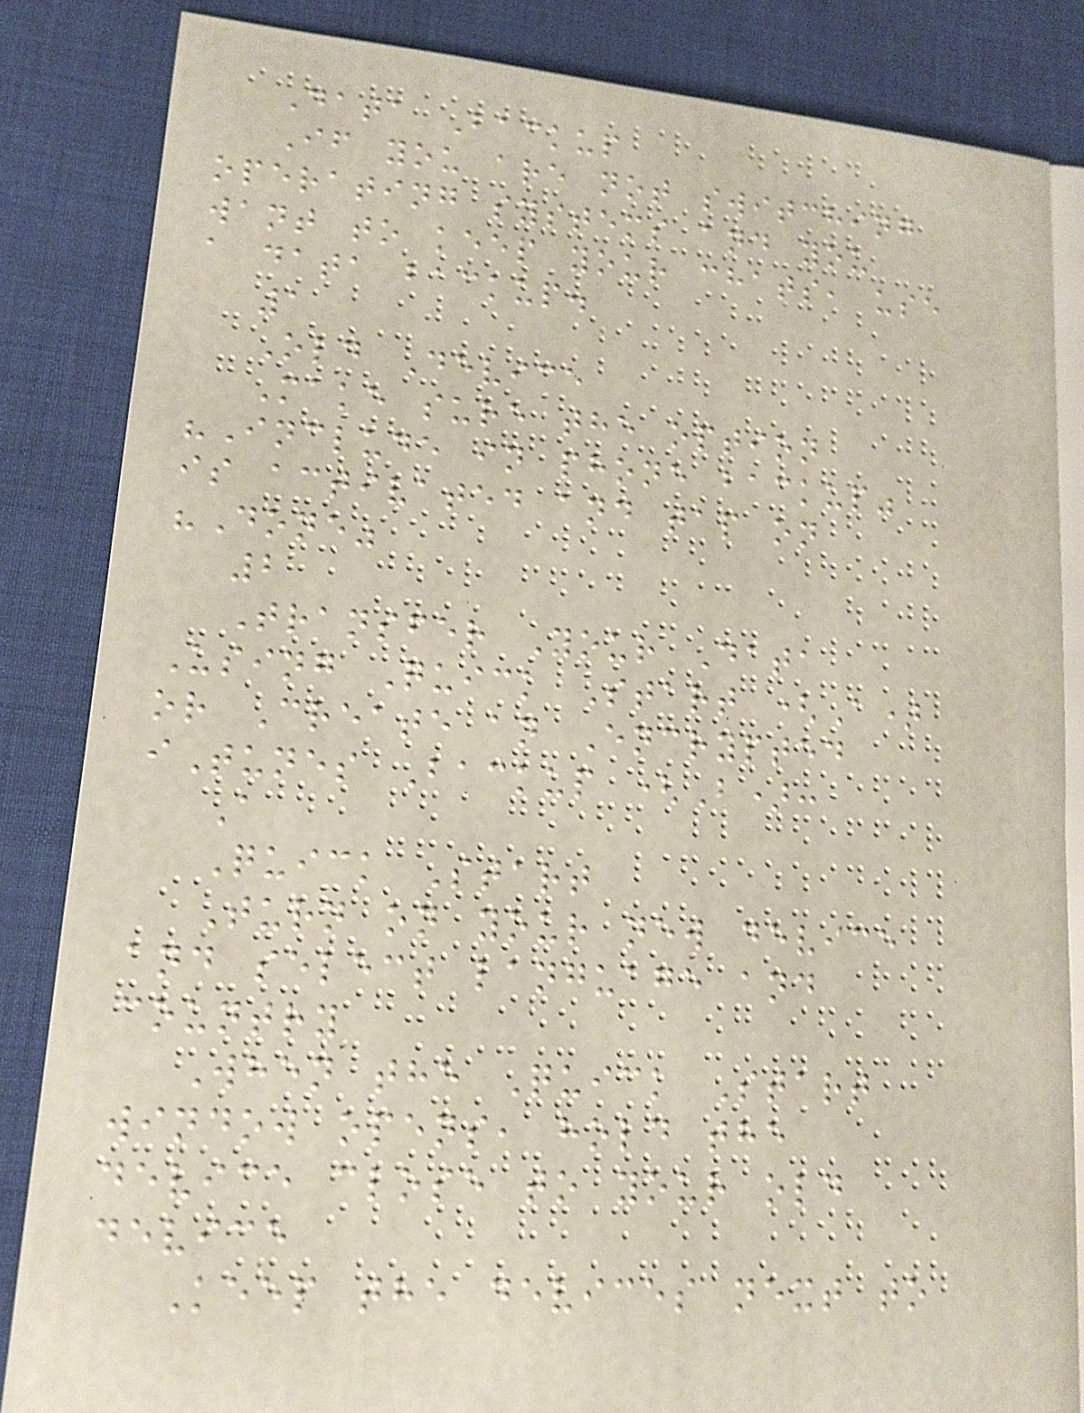Data Backup
If you are not switching
operating systems and you
want to keep your chats, use
a data backup.
1
Old Device
Make sure the option
"Include in phone backup"
is activated and tap on
"Done"
2
Transfer Your Data
Using Quick Start (A)
or Create an Encrypted
iTunes Backup (B):
A
Quick Start
Turn on your new device
and select language and
country
When the Quick Start
window opens, hold the
device close to your old
device
Keep the devices next to
